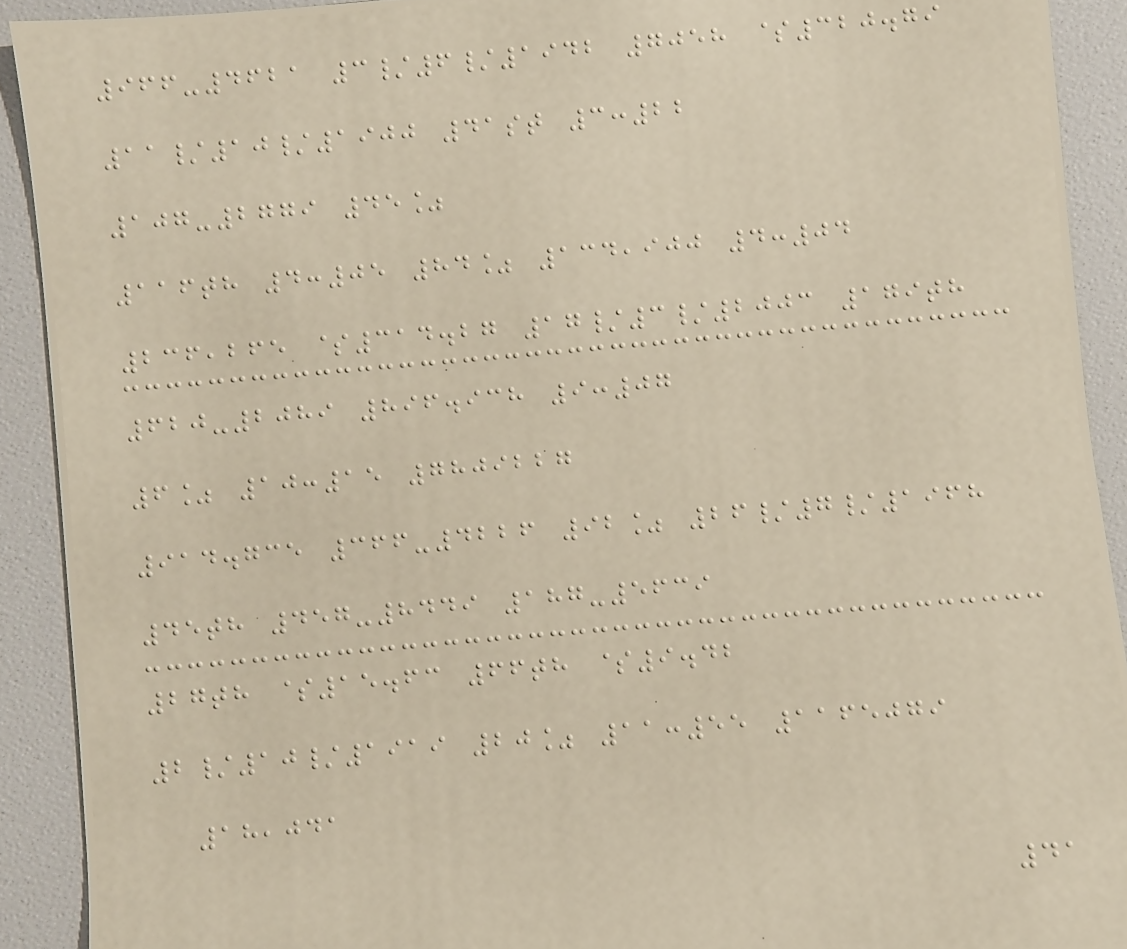966-4621 3/6/1942 7058 $320.79
11/10/1900 41st 3:22
107-2779 45%
116th 4:05 84% 134,900 4:04
236,265 $314.27 17/3/2003 179th
620-2089 896.938 9:07
6% 10:15 7809227
914.735 366-4226 92% 26/7/1968
45th 457-8449 187-5639
27th $15.63 66th $9.42
2/10/1919 20% 11:55 1165079
18,041
41
